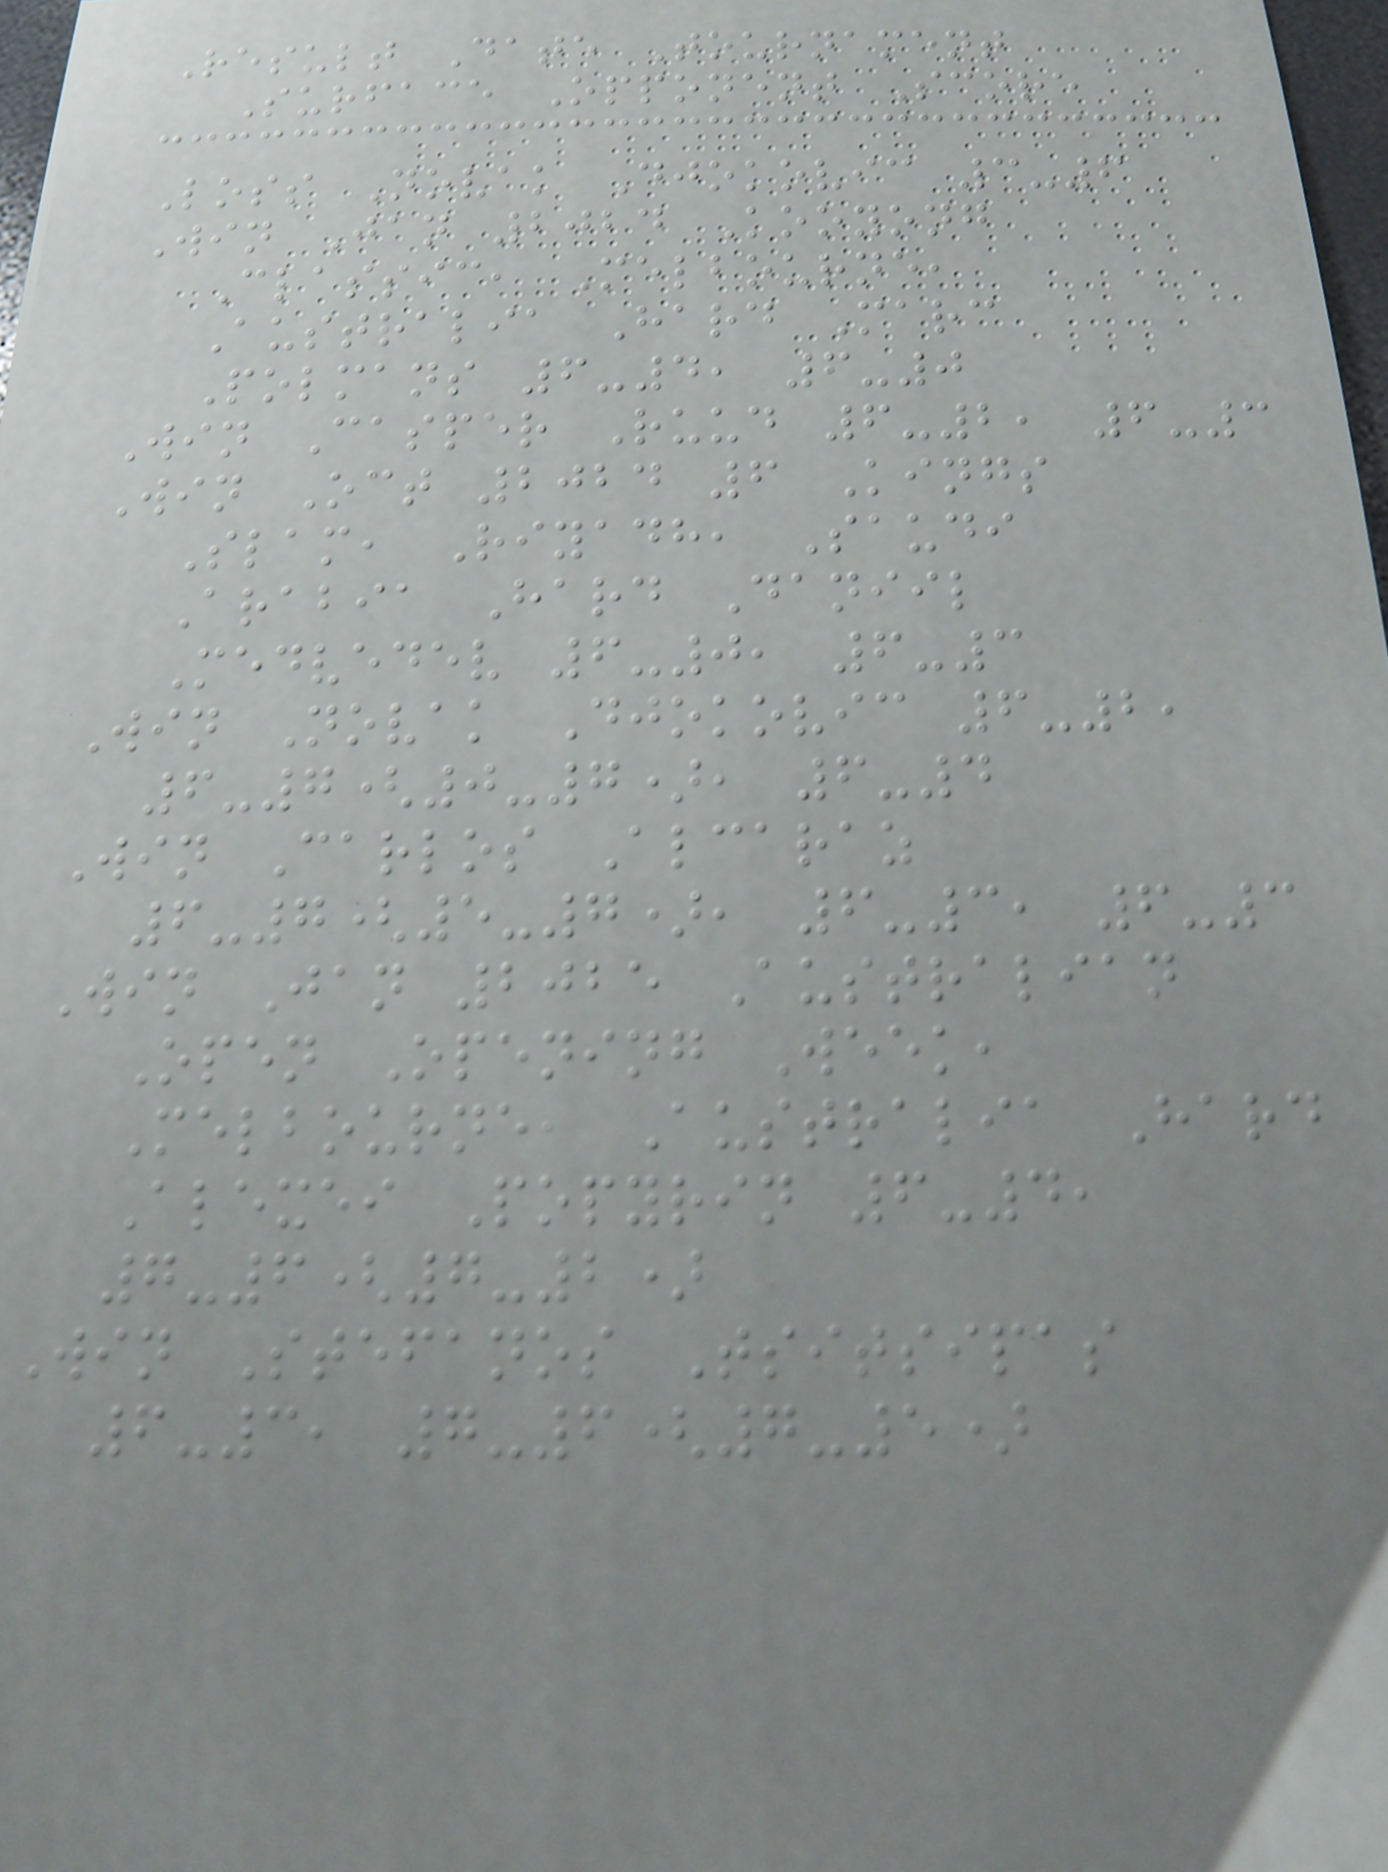Result Date Tournament
Surface Opponent Score
Loss Novak Djokovic 3-6
Win Jan 2024 Kooyong
Classic, Melbourne,
Australia Hard Marc
Polmans 6-4, 6-0
Win Casper Ruud 6-2, 6-3
Win Oct 2024 6 Kings
Slam, Riyadh, Saudi
Arabia Hard Daniil
Medvedev 6-0, 6-3
Win Novak Djokovic 6-2,
6-7(0-7), 6-4
Win Carlos Alcaraz
6-7(5-7), 6-3, 6-3
Win Jan 2025 Australian
Open Opening Week,
Melbourne, Australia Hard
Alexei Popyrin 6-4,
7-6(7-2)
Win Stefanos Tsitsipas
6-3, 7-6(7-5)
